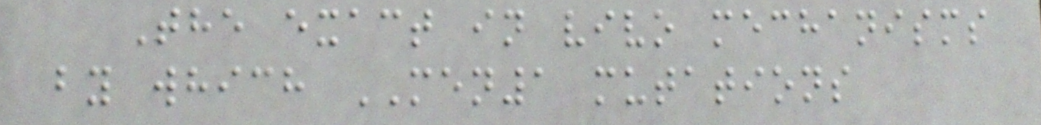The exact in vivo mechanisms
by which MEN1 mutations
